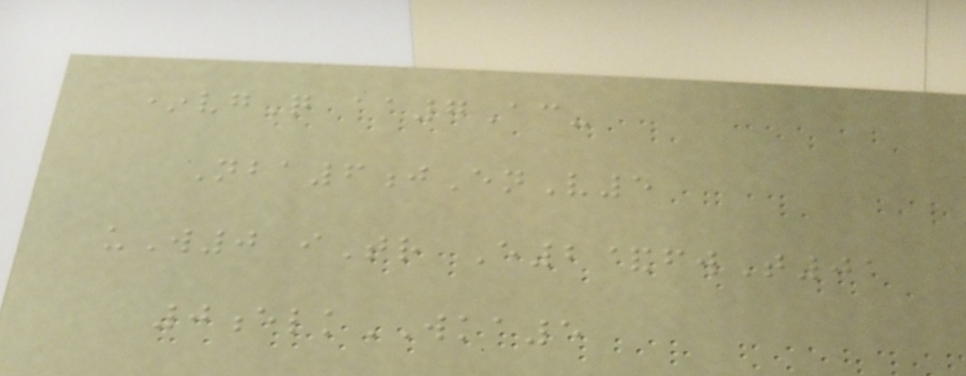*vgQ aa7Ac-
Nba6jEnV5
uW0 iTr E2&fwT01
0elkWKA5
